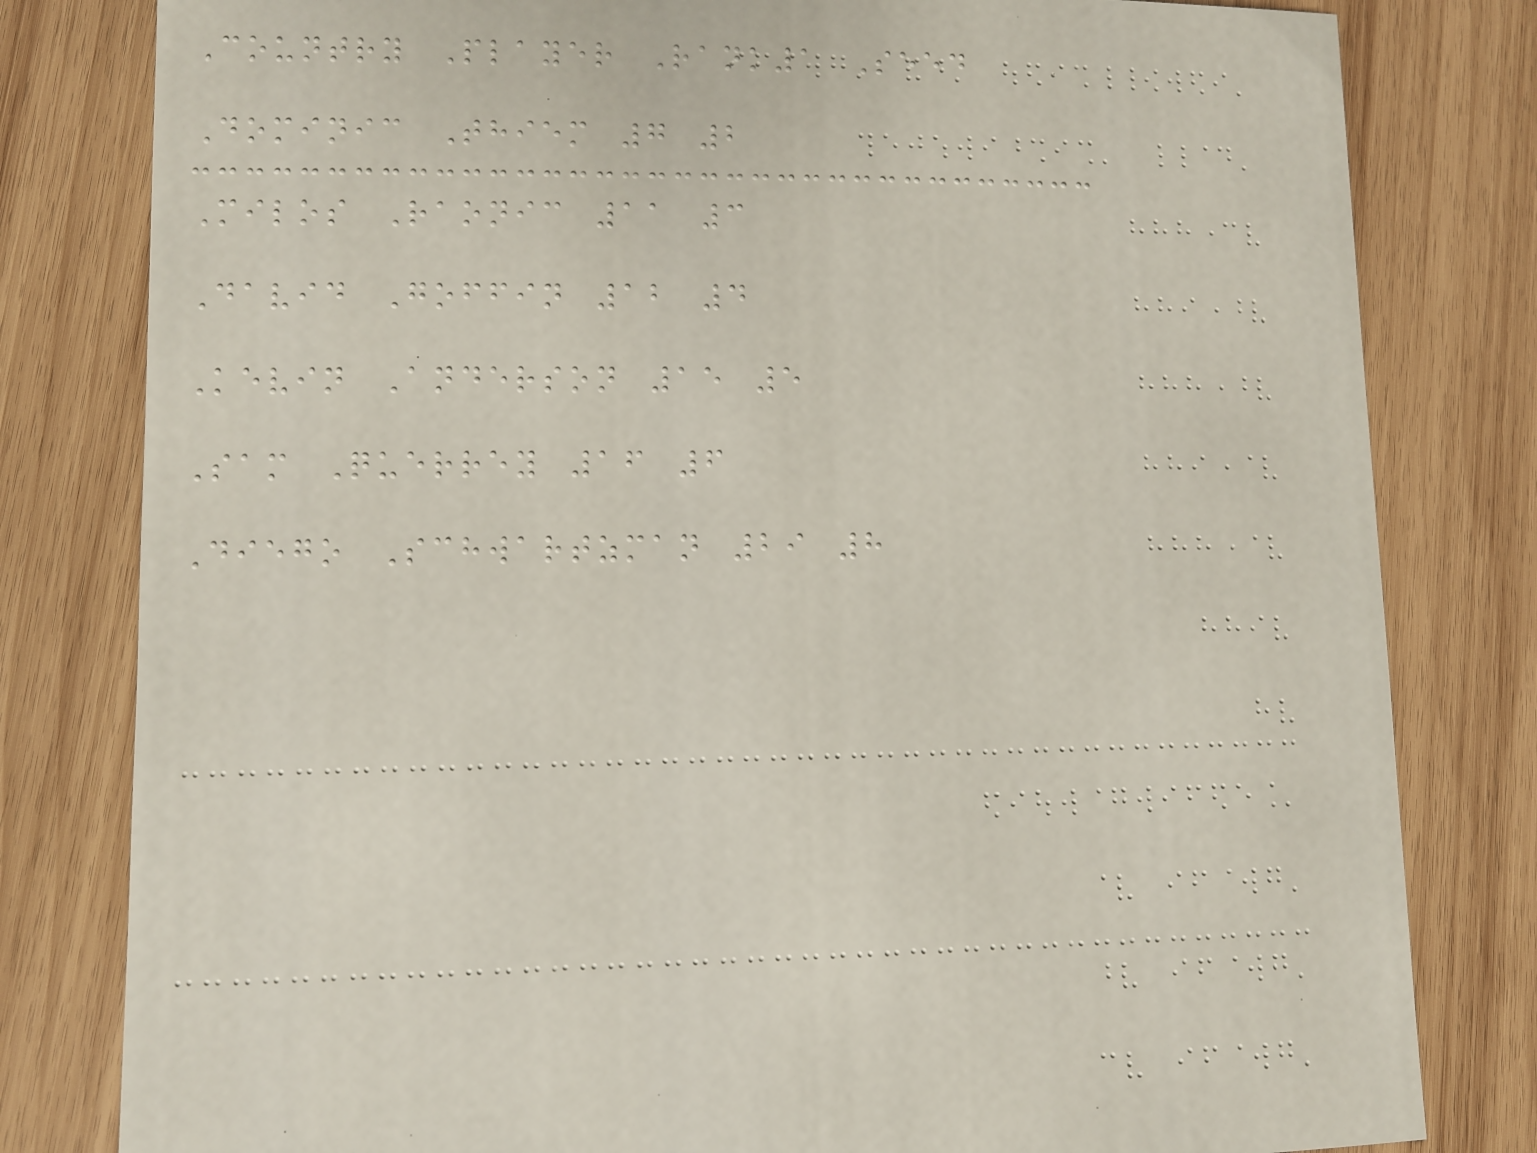Country Player Rank1 Seed
Dominic Thiem 7 2
Milos Raonic 11 3
David Goffin 12 4
Kevin Anderson 15 5
Sam Querrey 16 6
Diego Schwartzman 29 8
